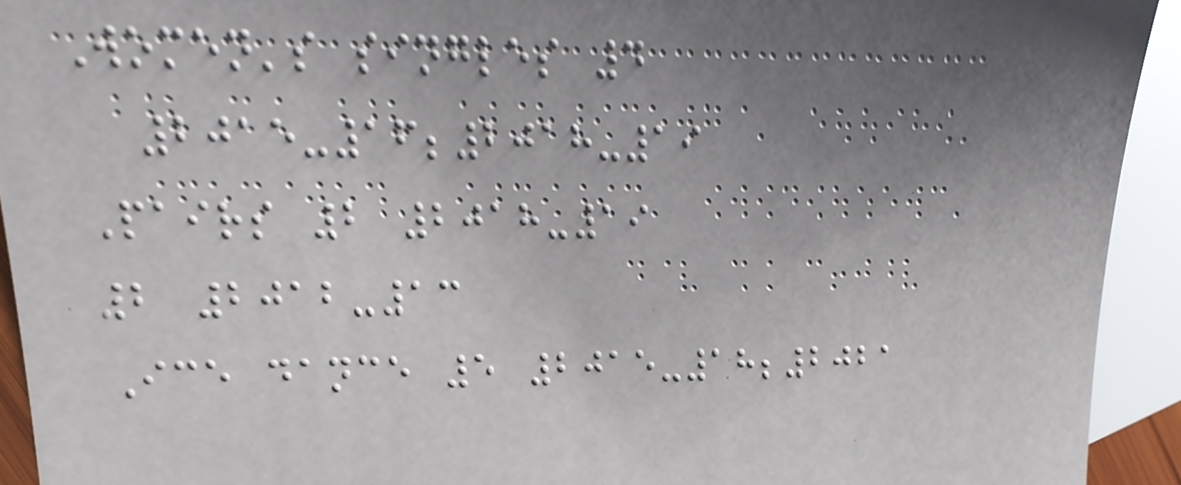Women's singles 4
2015-16;2018-19
Pairs 2 2018-19
2 2012-13
Ice dance 5 2015-18;2021
